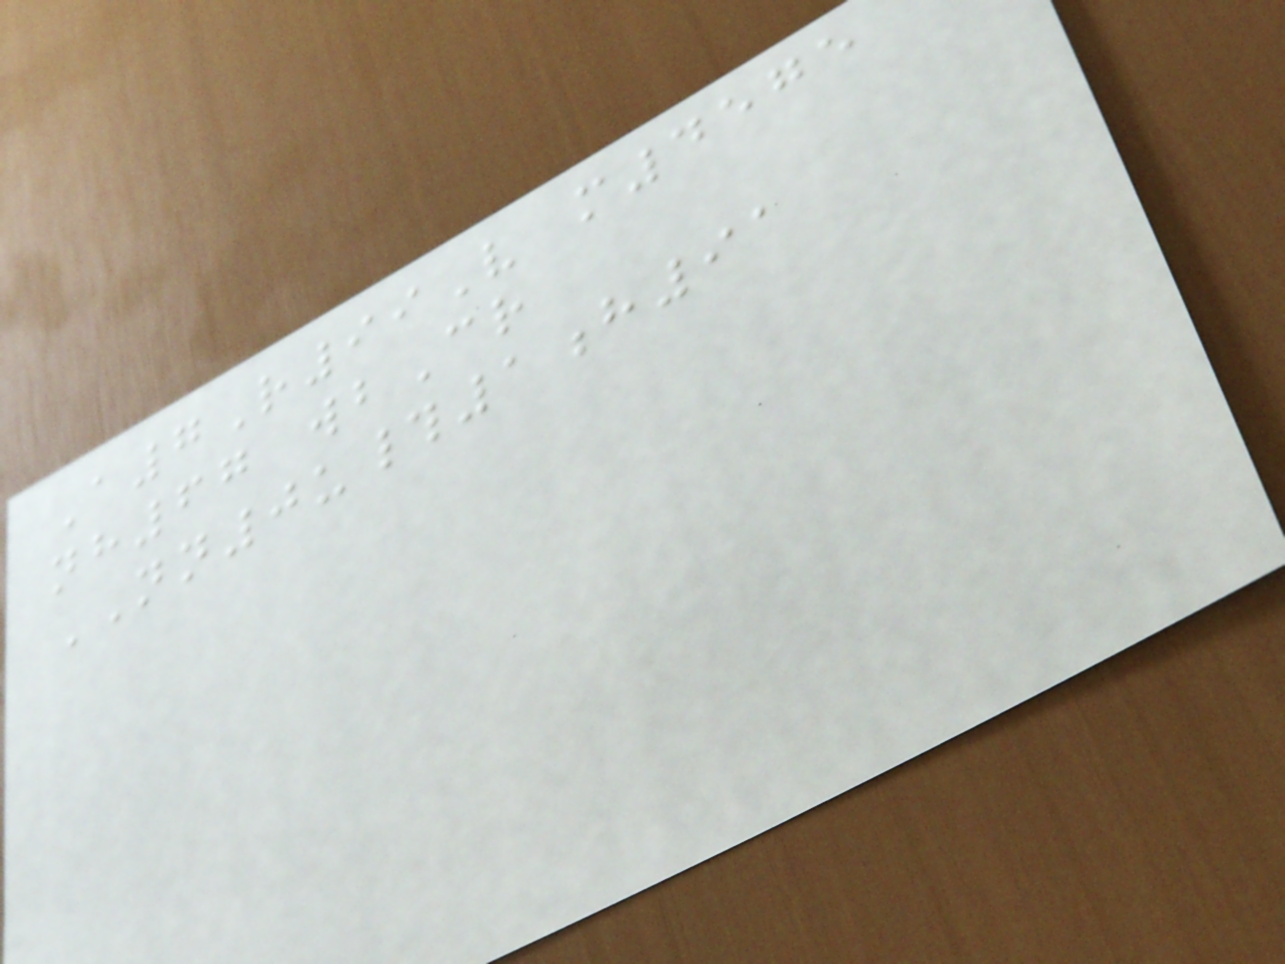A7R99V m4575
nh67 wbCr
NN0u#1h91
